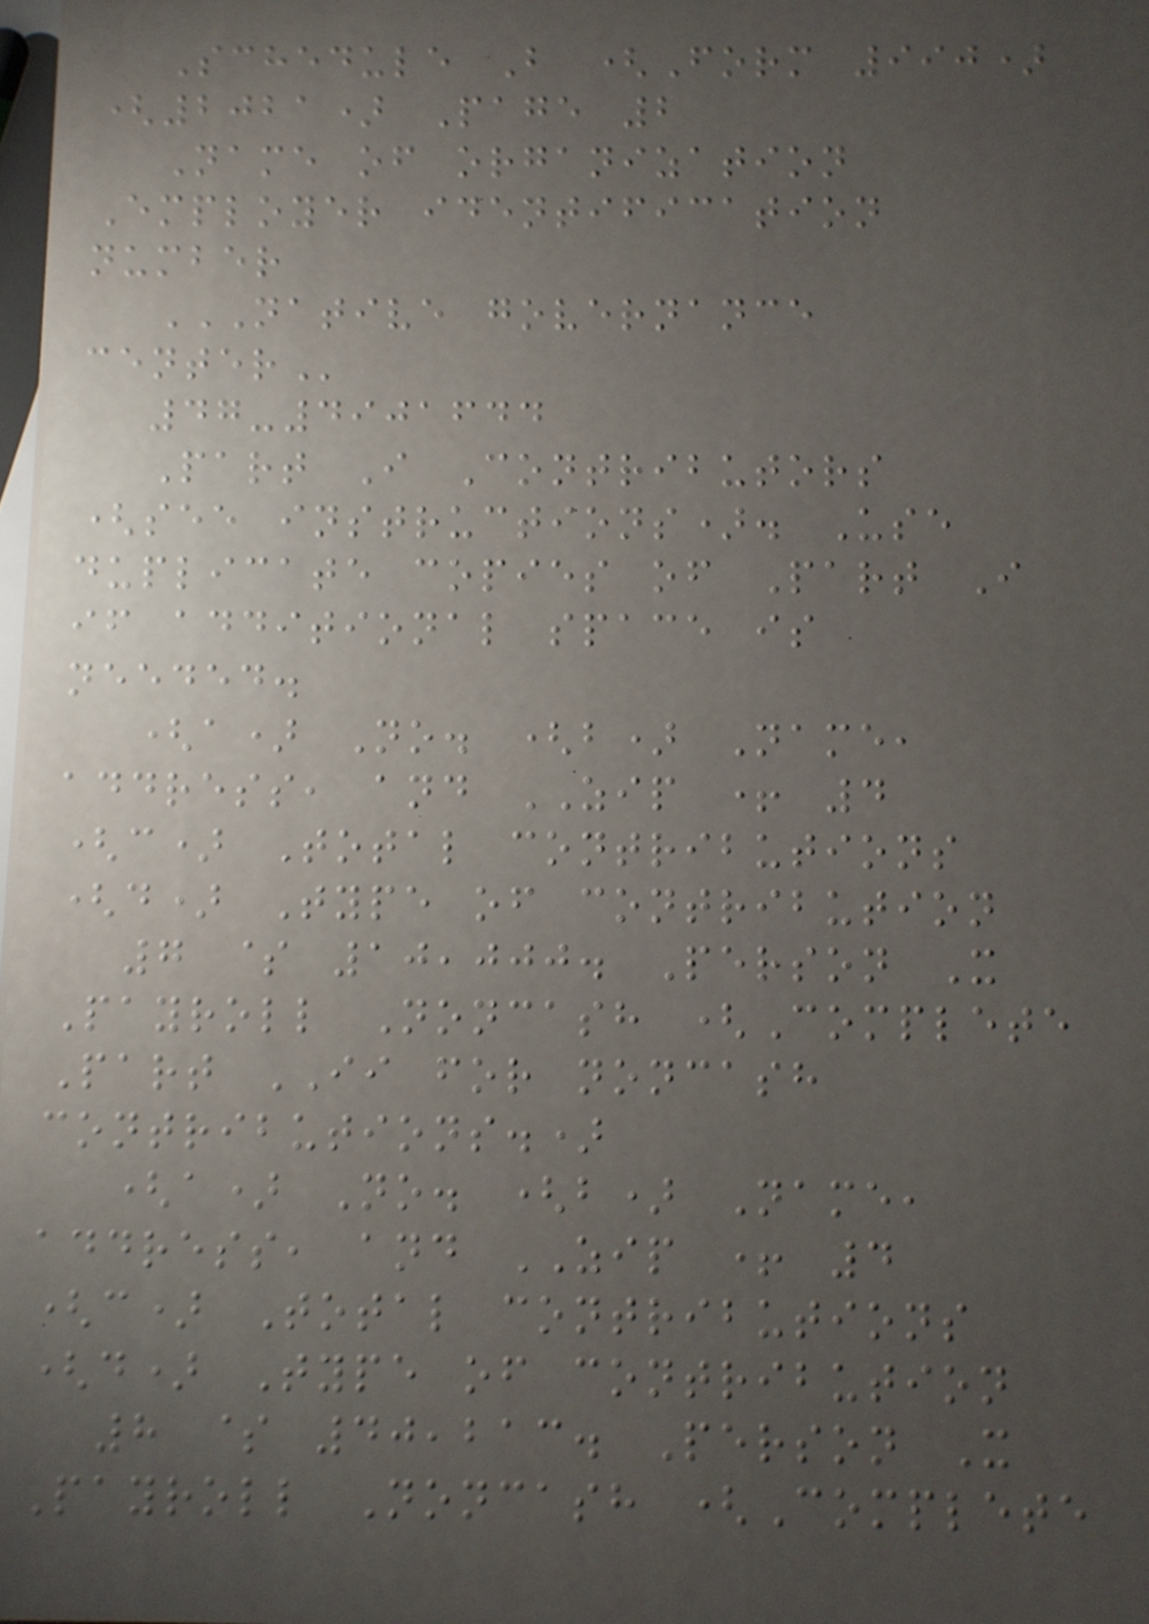Schedule B (Form 990)
(2021) Page 2
Name of organization
Employer identification
number
NATIVE GOVERNANCE
CENTER
47-4901644
Part I Contributors
(see instructions). Use
duplicate copies of Part I
if additional space is
needed.
(a) No. (b) Name,
address, and ZIP + 4
(c) Total contributions
(d) Type of contribution
7 $ 10,000. Person X
Payroll Noncash (Complete
Part II for noncash
contributions.)
(a) No. (b) Name,
address, and ZIP + 4
(c) Total contributions
(d) Type of contribution
8 $ 40,213. Person X
Payroll Noncash (Complete
